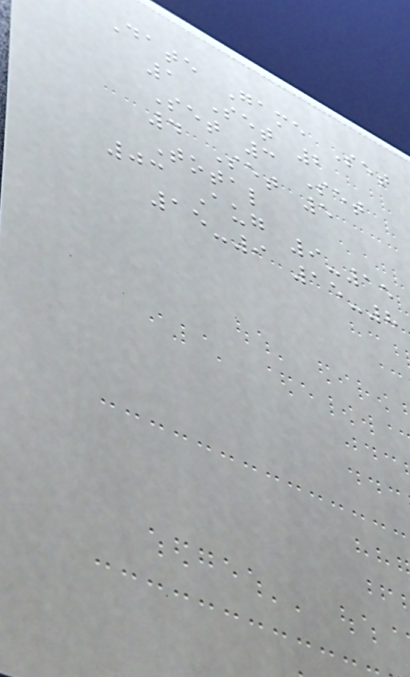Date Game Set
1 Set 2
Set 3 Set
4 Set 5
Total
03 Aug 9-15
15-9 15-8
